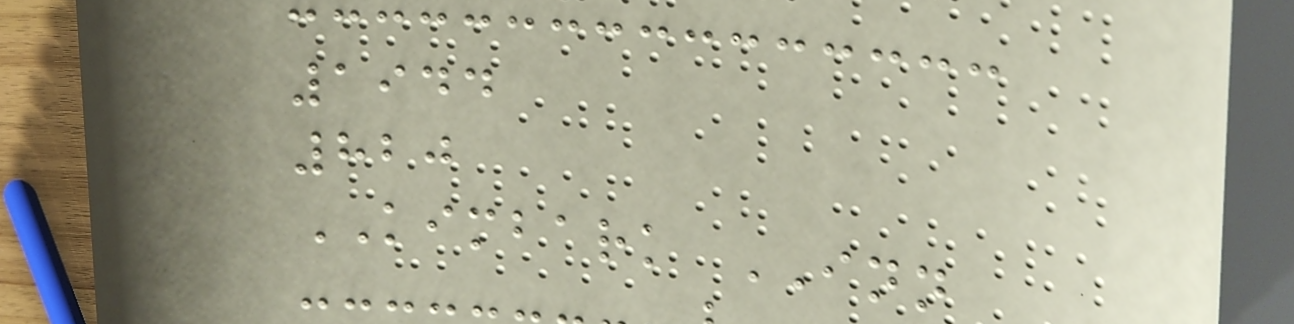1944
820
KIMBARK INN
